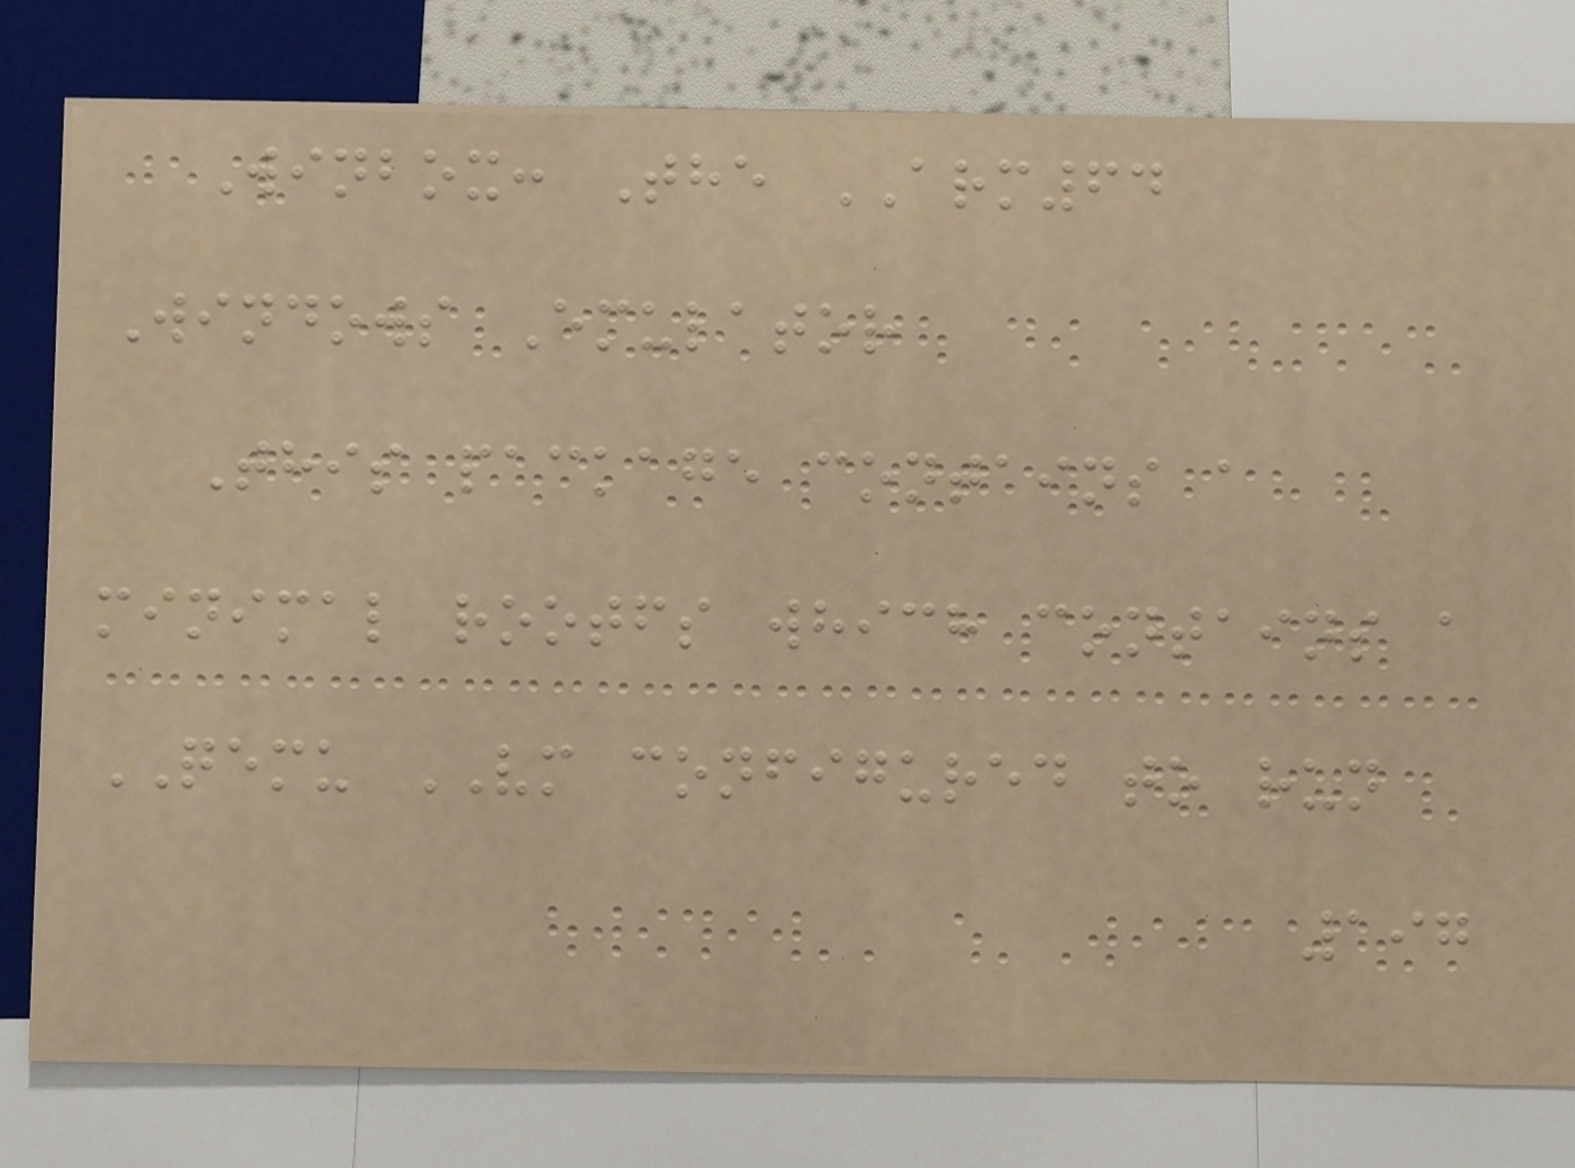Winbox: The ARM64
Windows Emulator
This package contains a
minimal rootfs which contains a
QEMU VM configured to run
197
